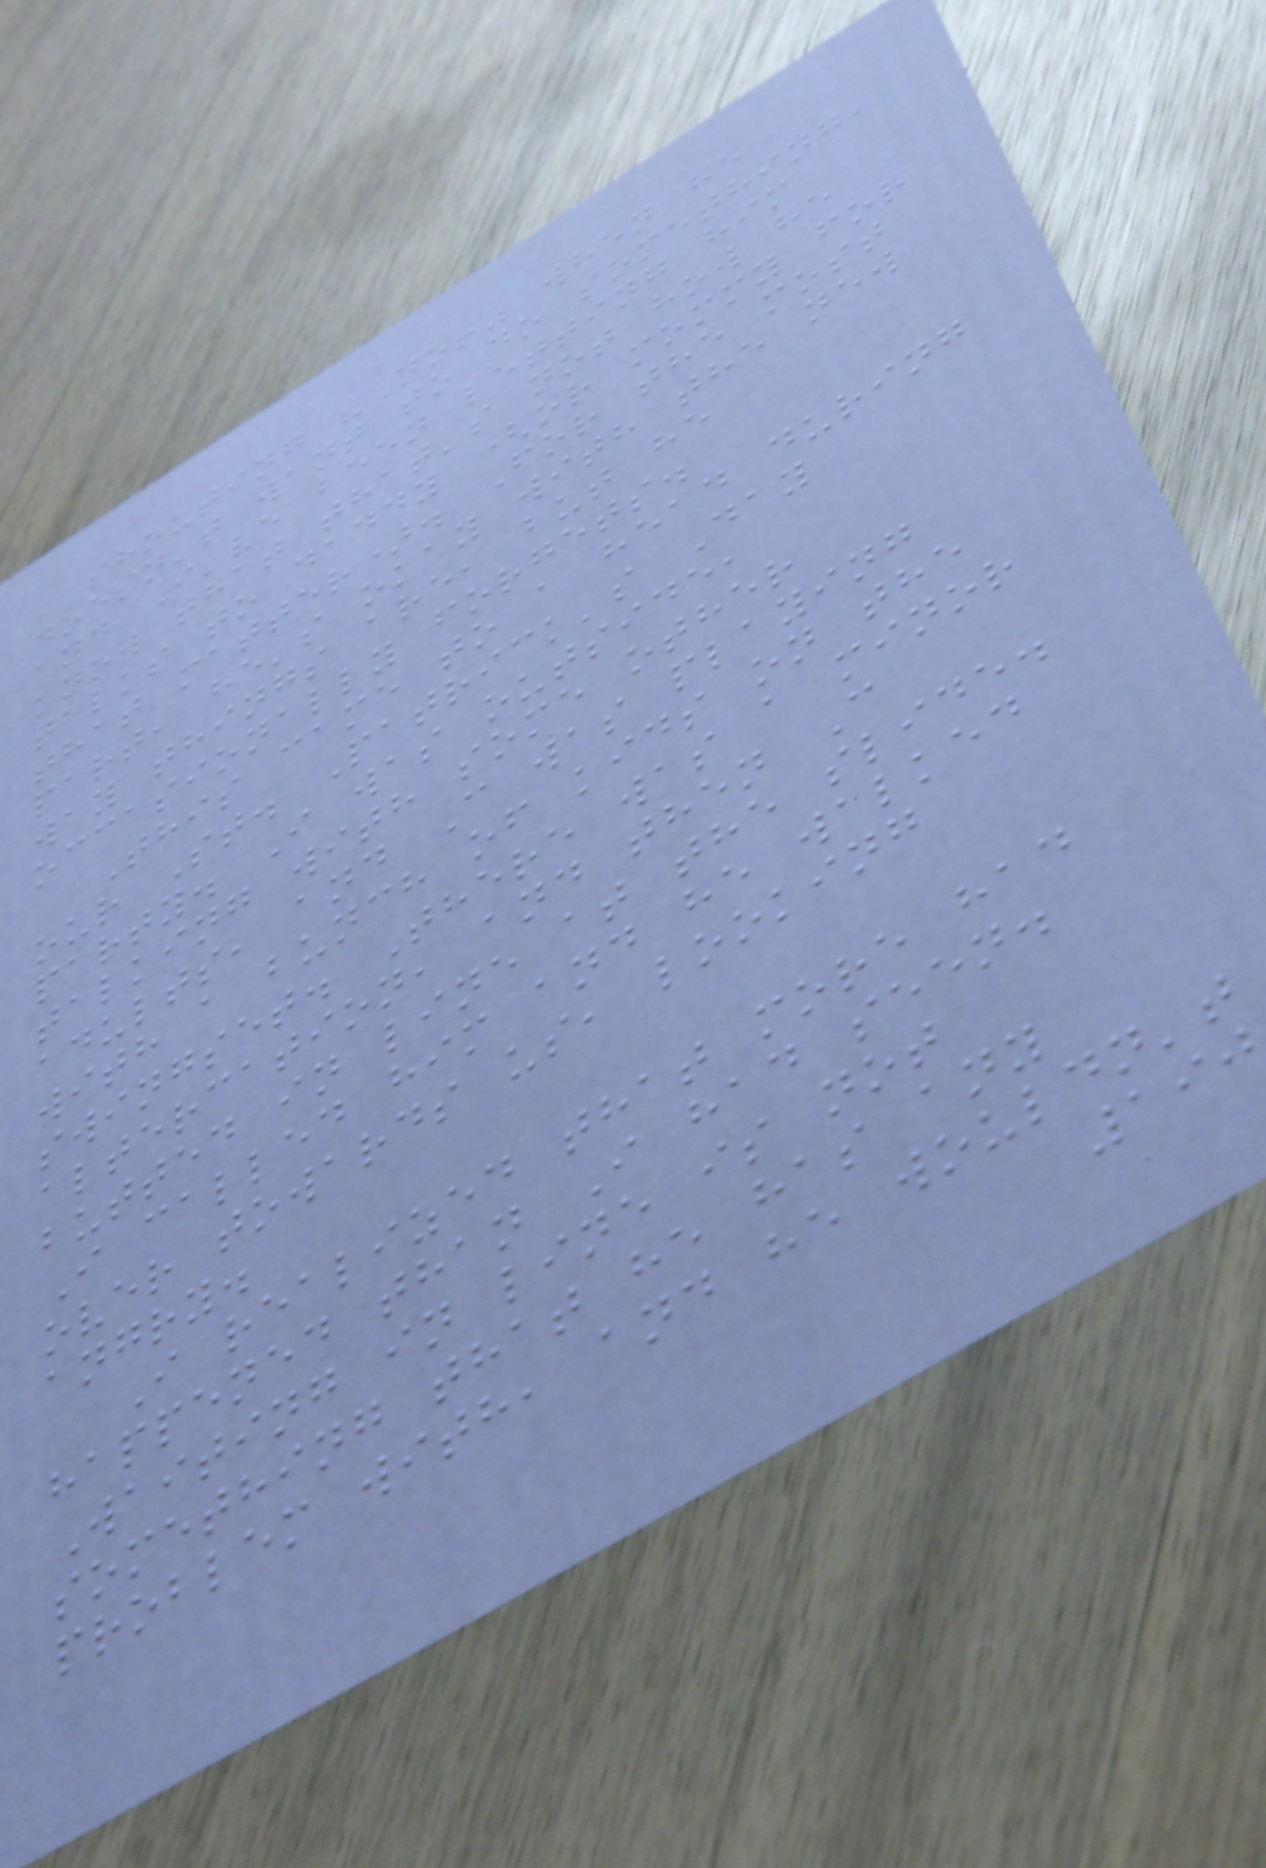shouting "No!" when he
doesn't want to do something,
and I've been letting him
know that that's not how he
talks to daddy (or mommy for
that matter). For the most
part, he's okay with the new
way things are, but he
occasionally forgets.
This came to a head during
our St. Patrick's Day
party. I was outside,
talking with some other
adults, and C was playing
with a bunch of kids on the
swingset. There was a minor
altercation, and then C
butted in line at the slide.
I called him and he walked
over towards us, looking
angry.
I realized that more had
happened than I had seen.
Waiting in line is not
something that he has any
problem with, and he wouldn't
190
